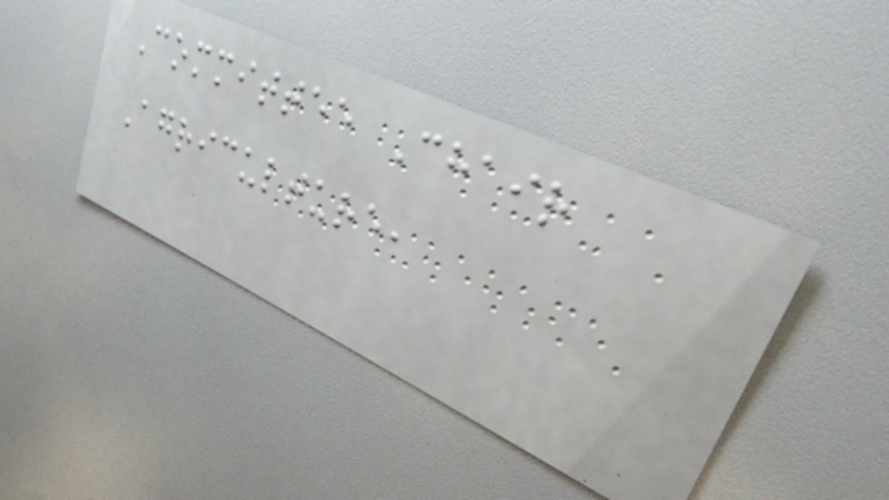Committee Chair
Agriculture,
